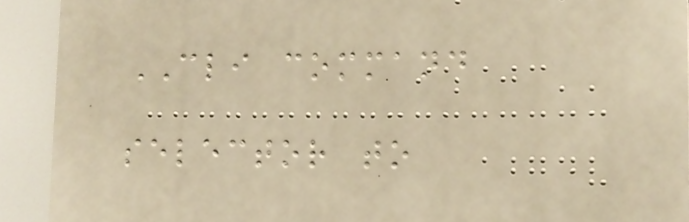CLI command
selector to
